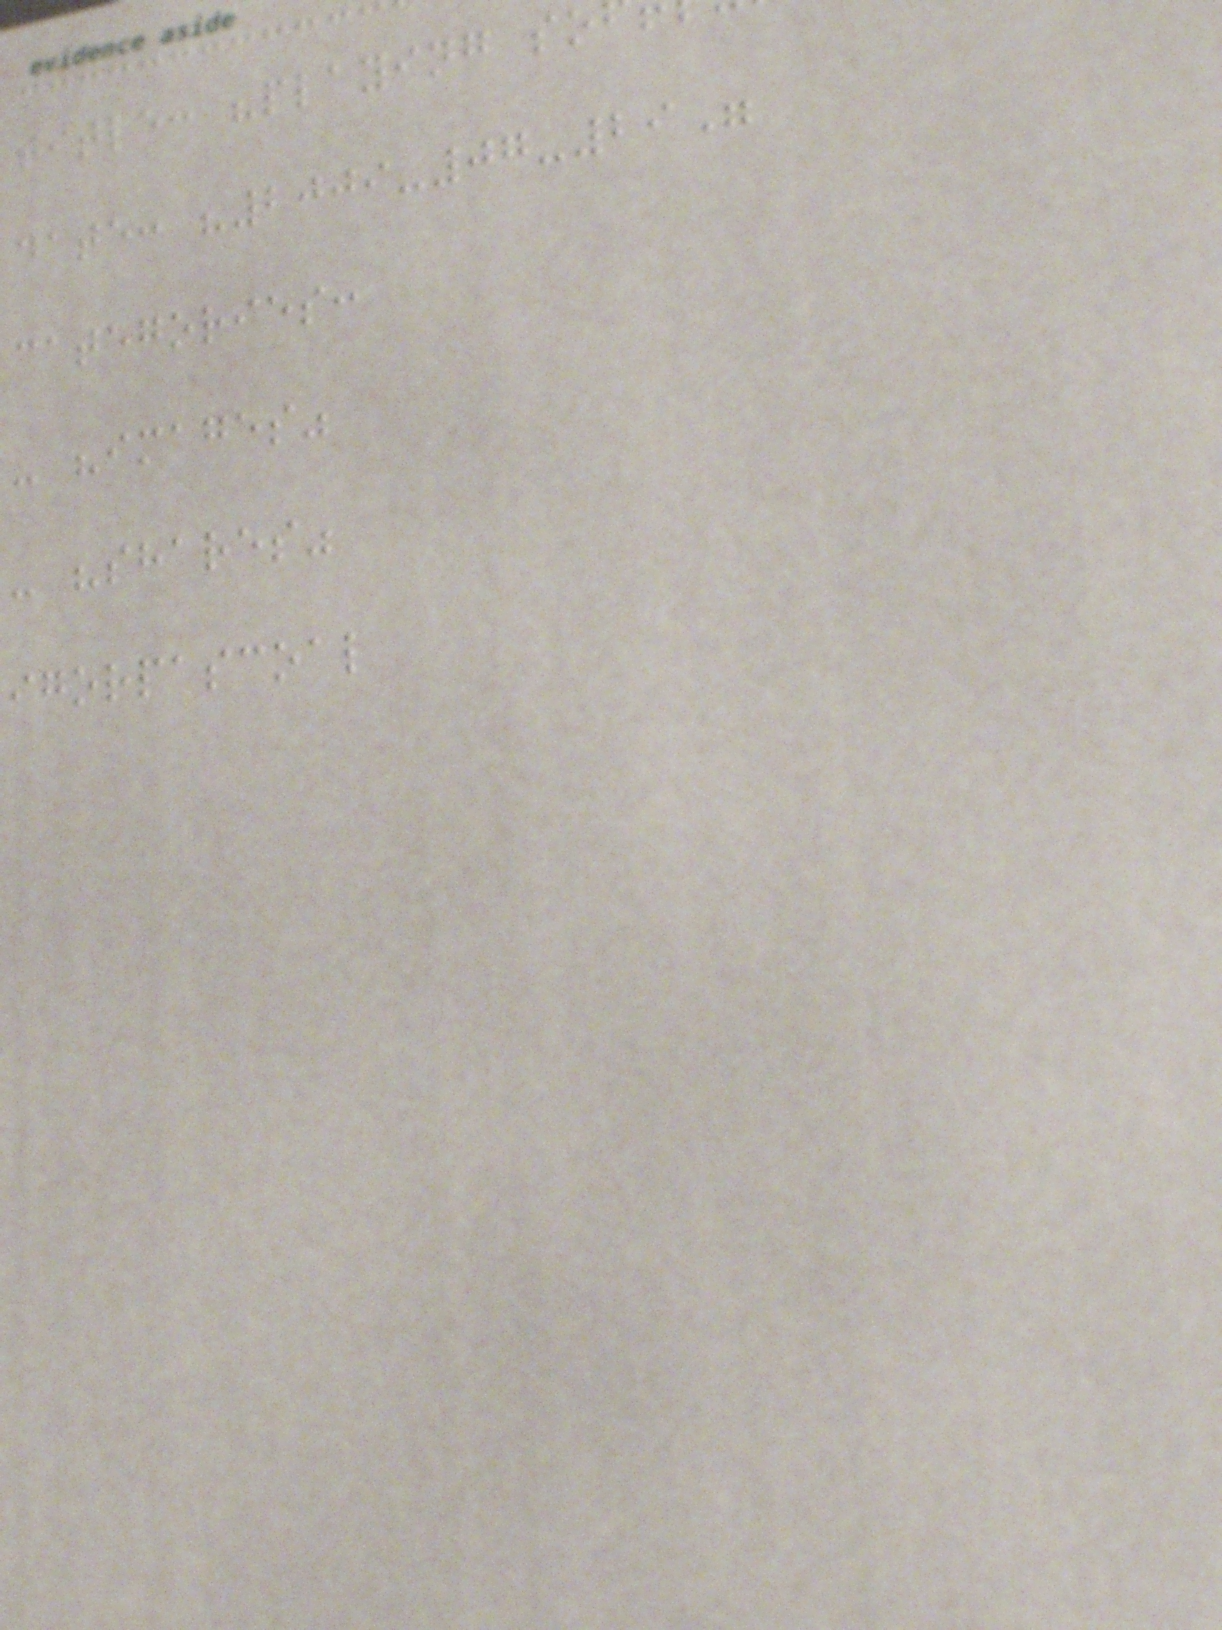title: "playing so
date: "2009-07-29"
categories:
- "images"
- "shares"
igorpascoal
